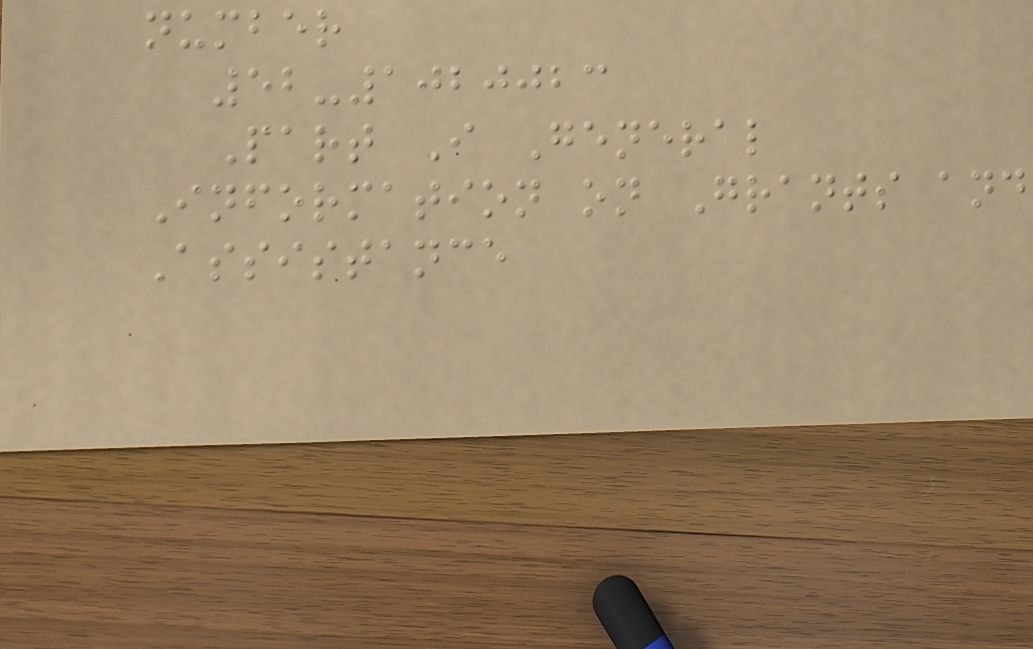number
52-1020023
Part I General
Information on Grants and
Assistance
